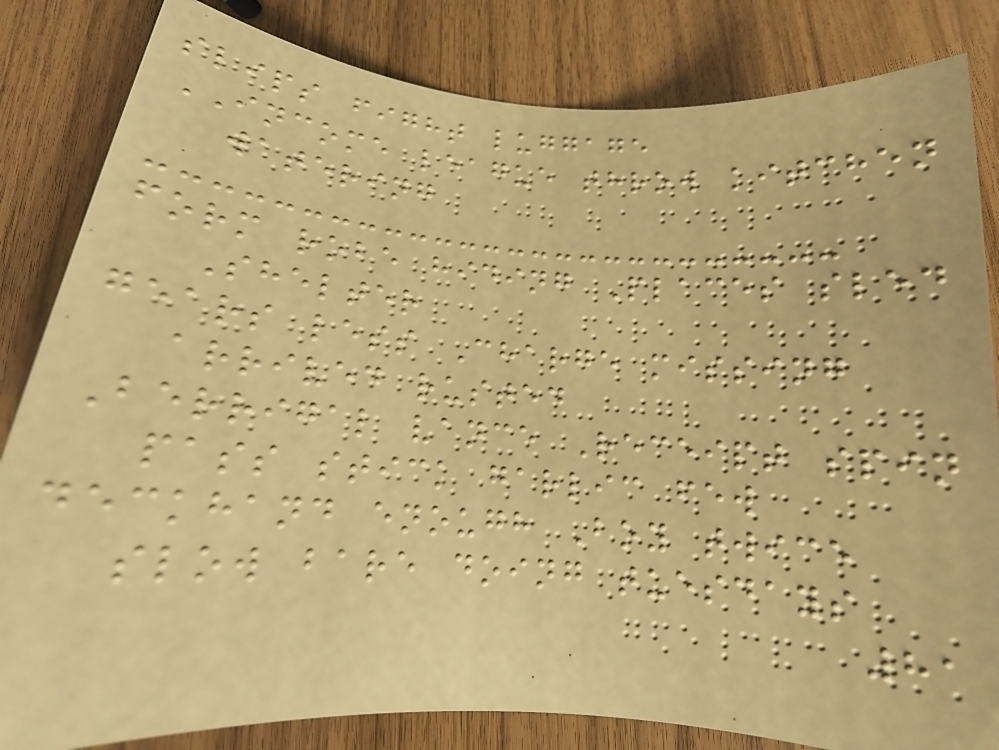slips fight luggage
INCOME league throw kitchen
watering
form robe hiding Places sled
Shelter
gears less Charge missing
arrived rusted
Berrigal vance Receipt spin
pass stick garlic few
deckhand enough Boy twice
slow bare doing tuesdays
81
